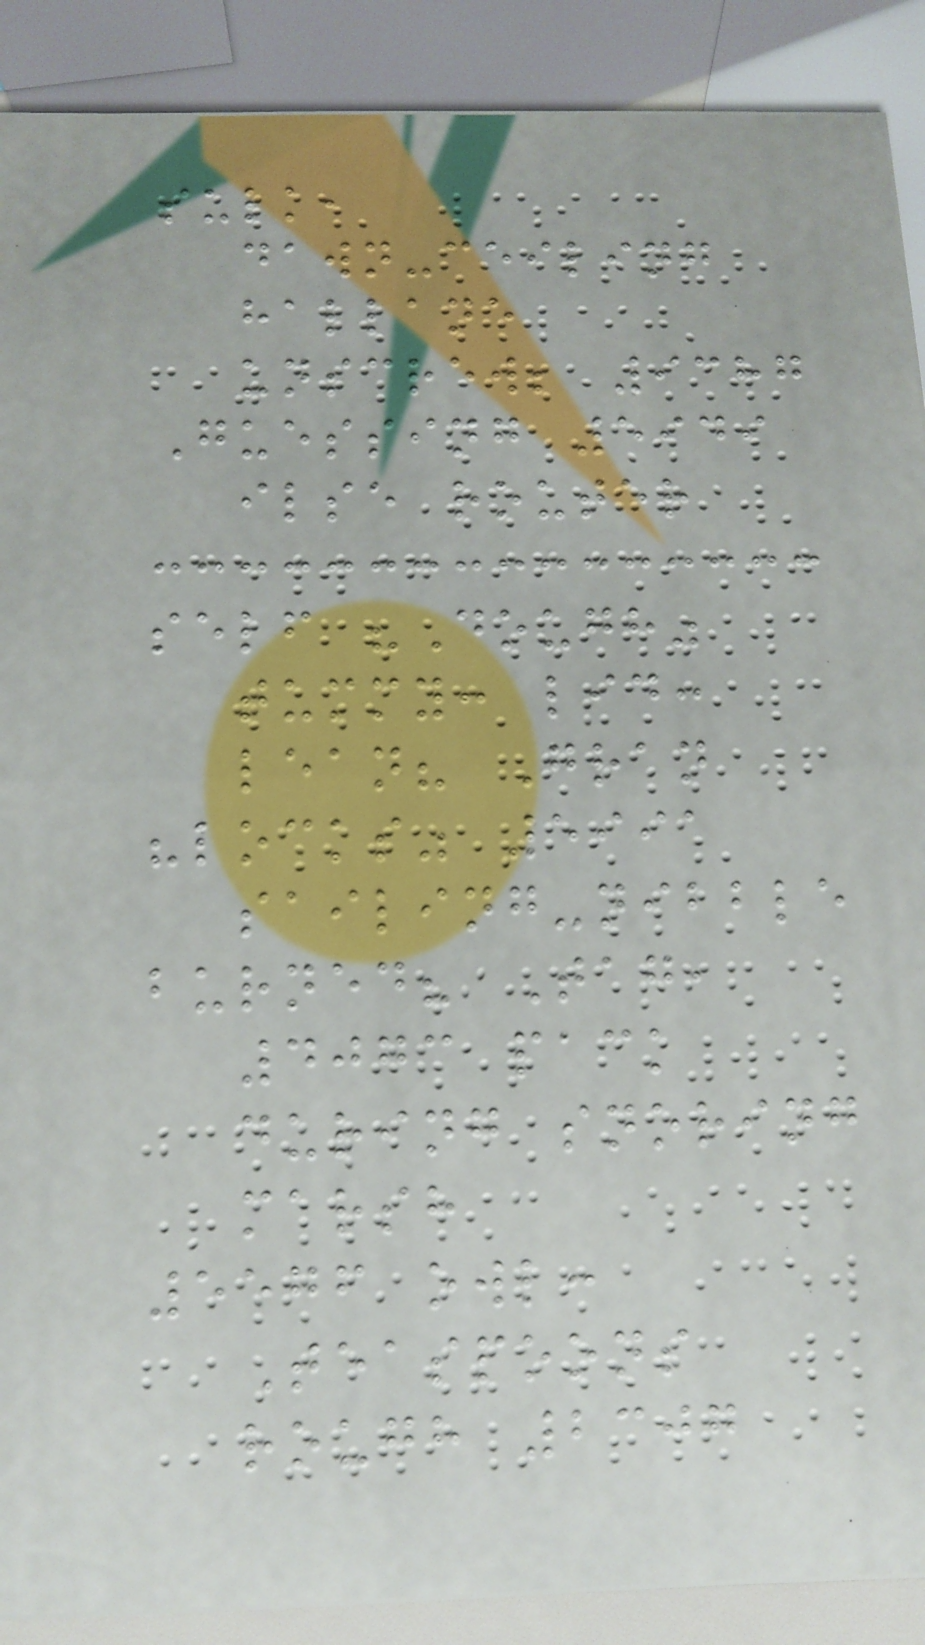sulk,
dawn-ceiling
hallane
unscrew; 9387
Guessing 5949
ilse router
self "Dough"
tummy: lid:
lean? Gran
"locks" 5991
sailing-nibble
burned? Tag,
4073 pack
during snoring
marsh
5576 owl:
Teaspoons
rough 2307
